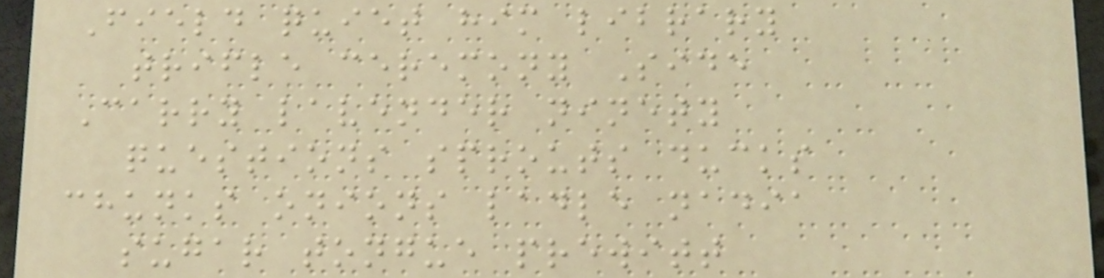Field quiet him library
trifle ceremony Side
Carry lavender ninety
questions sprouts ducks
chunks onions ladle nadia
sugar tongue prewitt
